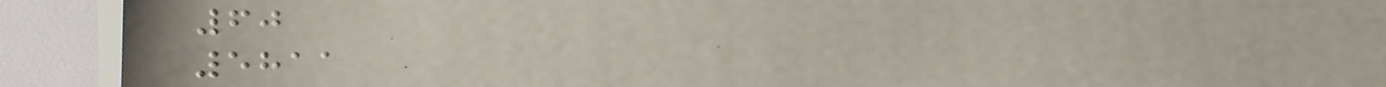60
5811
